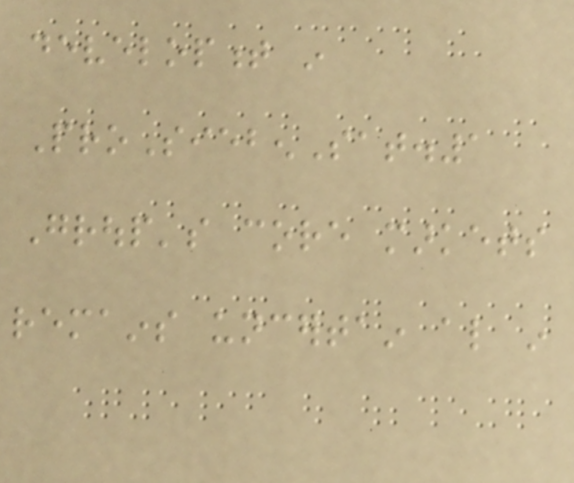development in
ProSiebenSat.1
Group's core markets
remains uncertain also in
